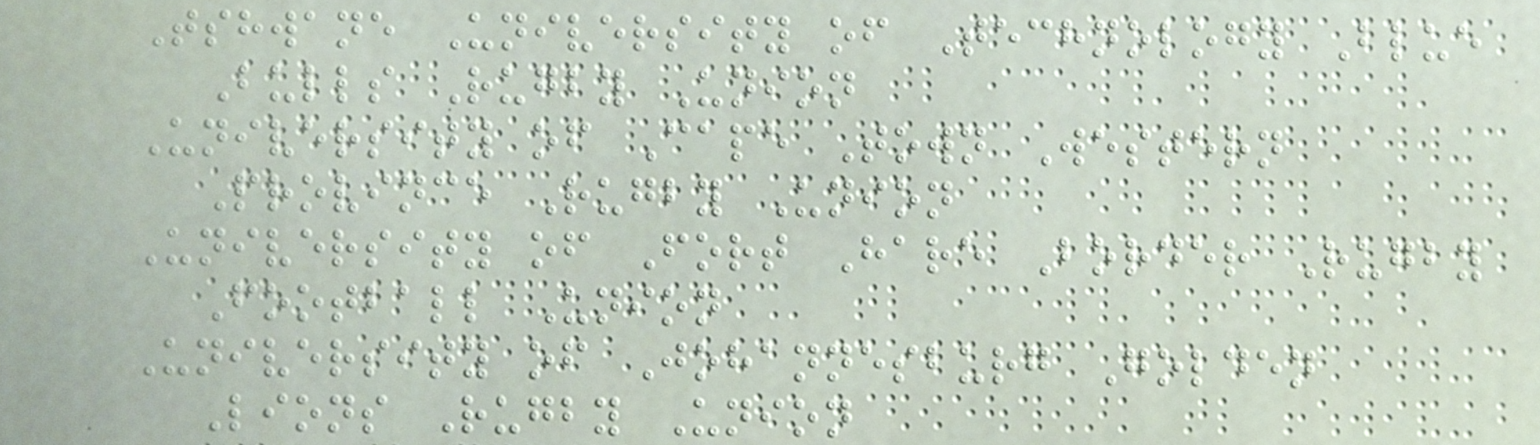Tshwane University of Technology Blue
Bulls Rugby Union
University of Cape Town Western
Province Rugby Union
University of Fort Hare Border Rugby
Football Union
University of Johannesburg Golden
Lions Rugby Union
